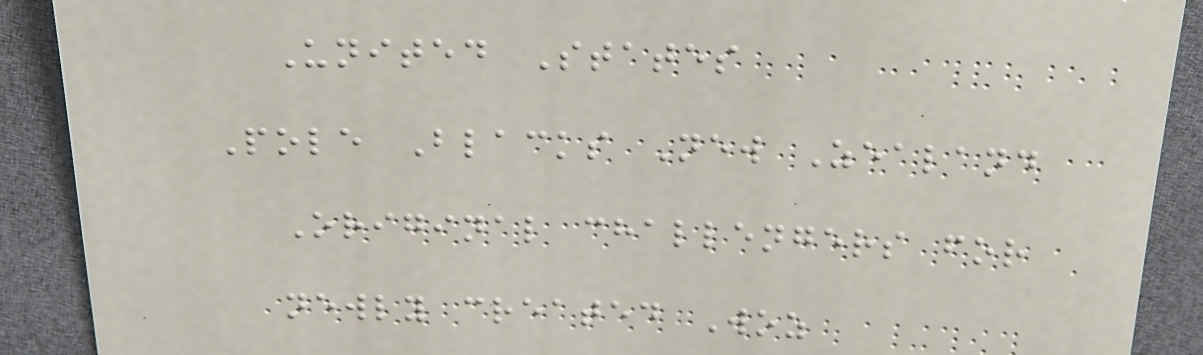United States
Pole Blacks New Zealand
Original challengers for
newly created Woz
